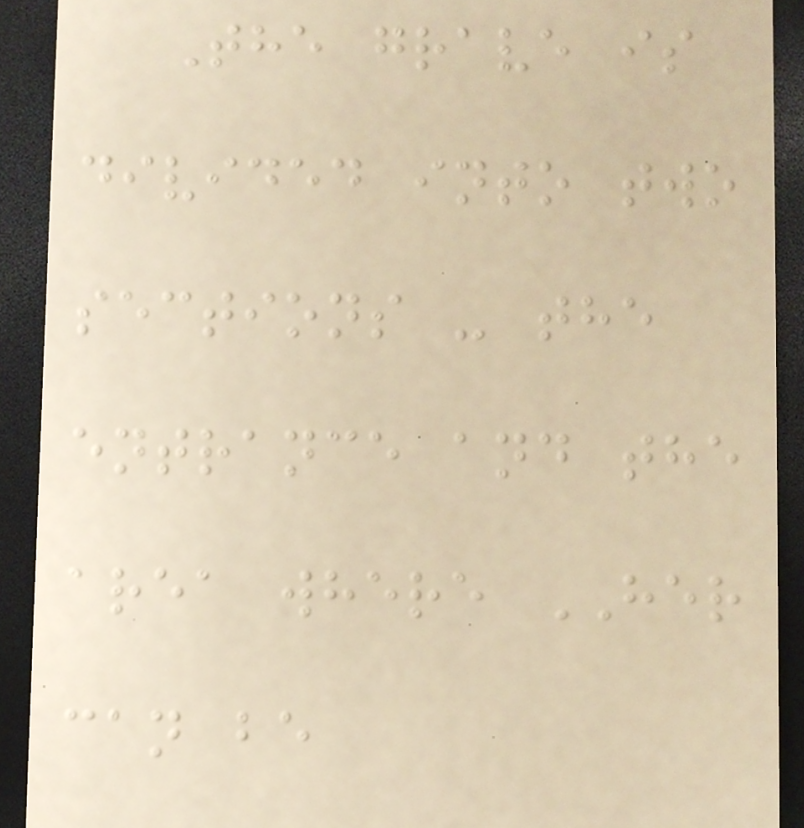The grave is
divided into two
sections - the
entrance and the
area where HER
can be
